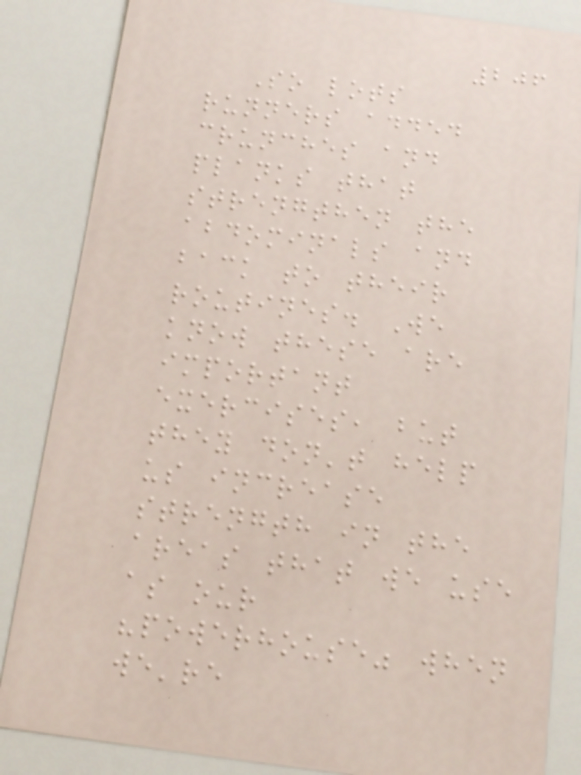206
So lots
runners added
crunches and
planks that
strengthen the
abdominals and
back to their
routines. We
know these are
important
exercises, but
they don't help
us increase
strength in the
areas that we use
as our
"powerhouse" when
we're
